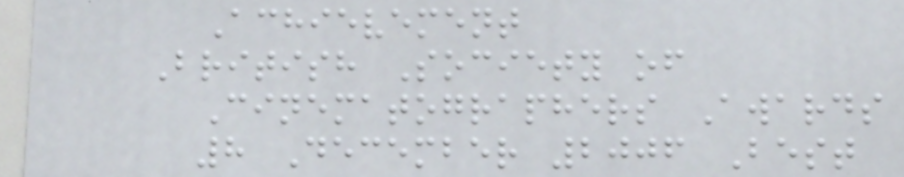Achievement
British Society of
Cinematographers Awards
8 December 2006 Best
